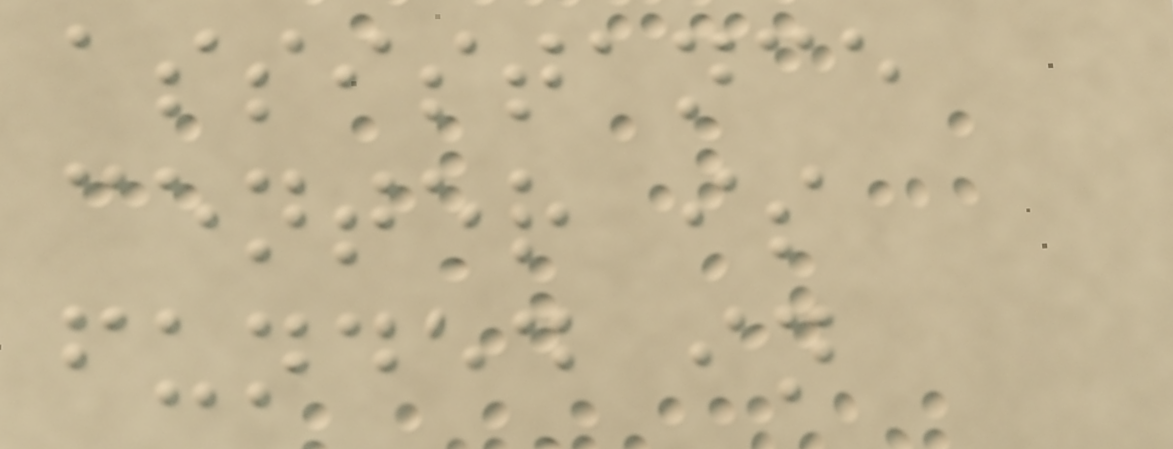assistance
center is
funded in
